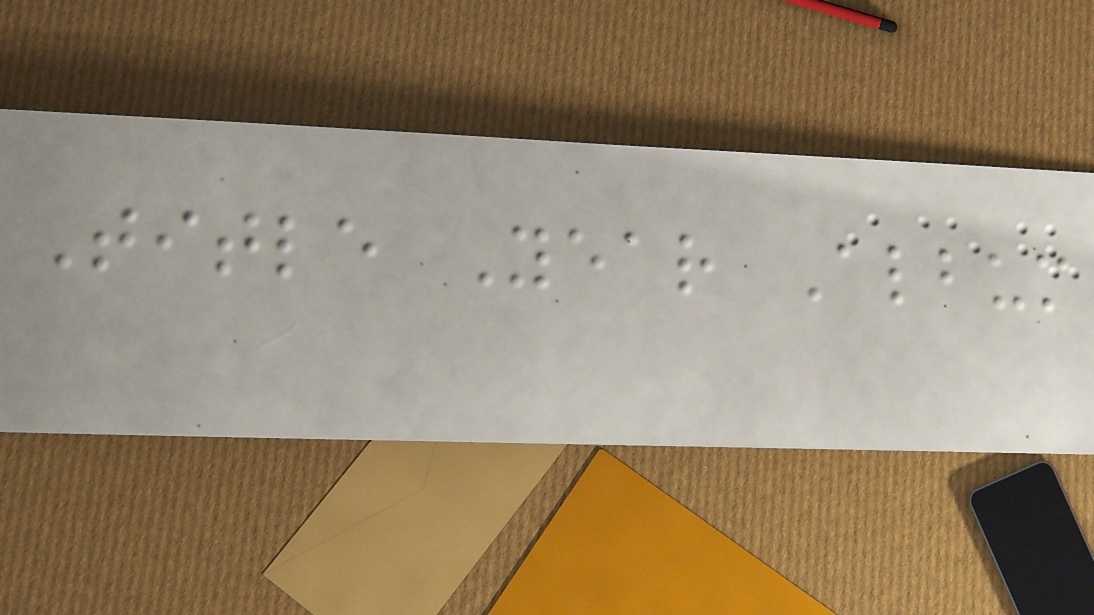Title Year Album
